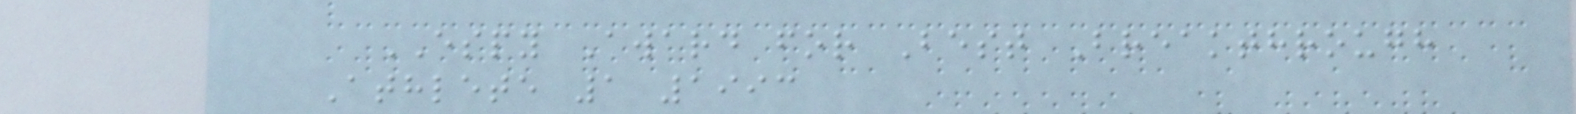ESPY Award for Best Breakthrough
Athlete 1 1993
